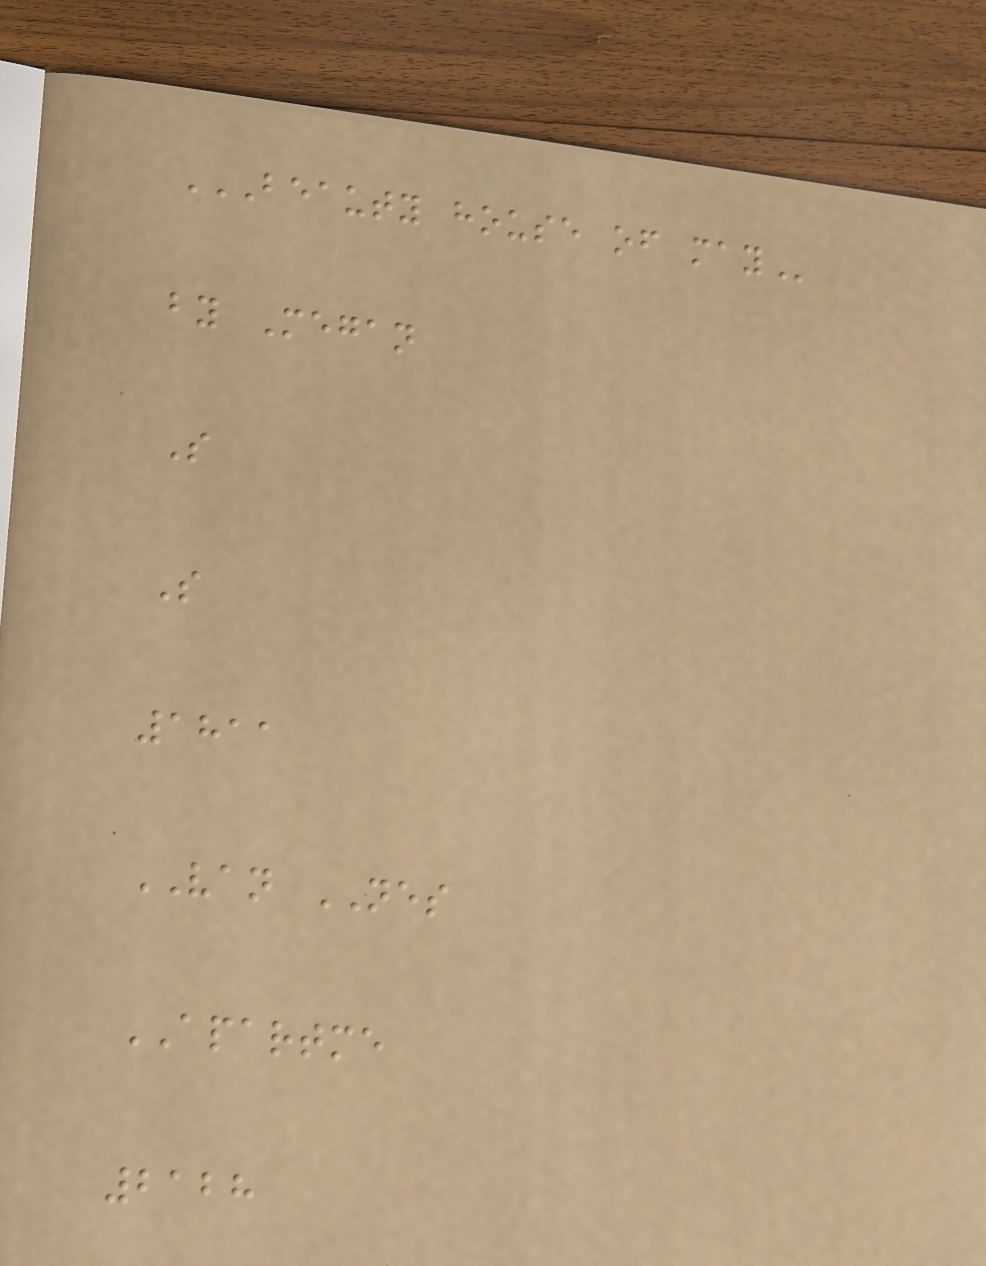BEAUTY HOUSE OF MAY
by Megan
S
S
1811
VAN NES
APARTME
2128
